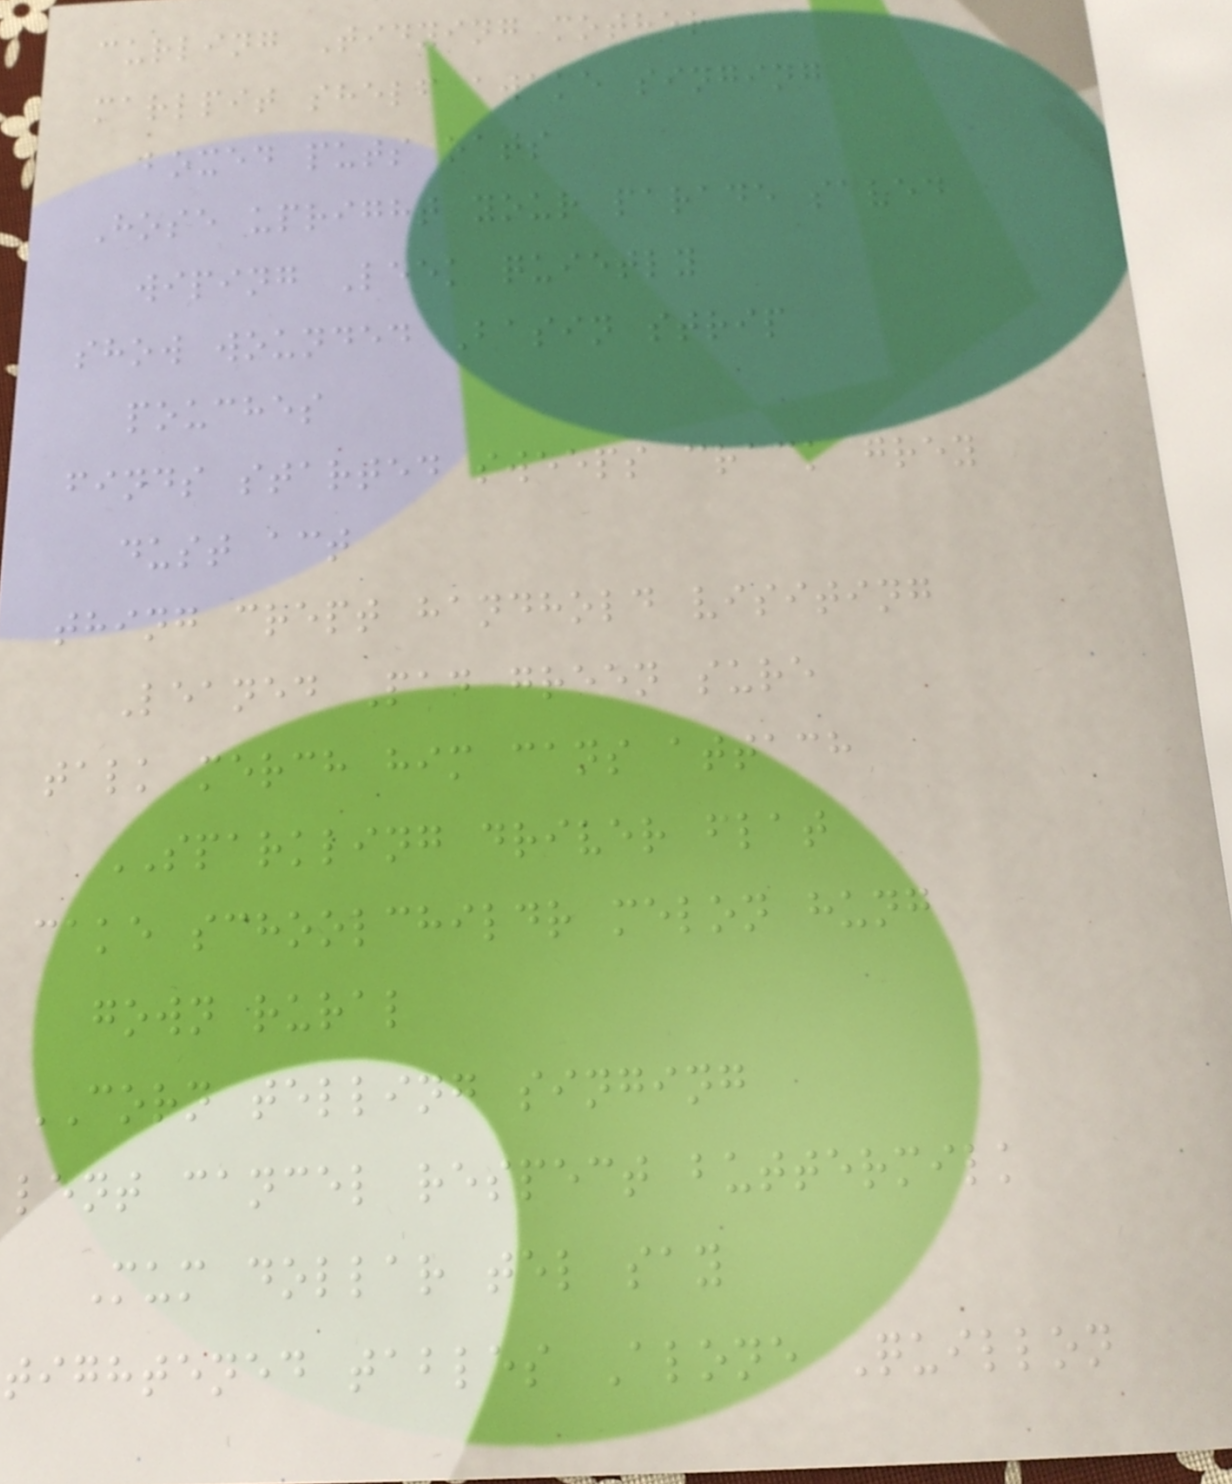curling Tidying mother
marlpit shelf awake singing
boxed puts oats
Hose upright your parade saved
wiping Leek quietly
show wounded Basin strip
pouches
finds started sweeps crack grey
dust act
thing crept handhold visiting
Leaned Pad green sure
talk merch him cans attach
SPARKLING driver flat
cake schoolchildr melon hung
gown rural
CORN telling singing
lent cancel respect buttermilk
Mum dollar tel say
tightened tables Alone Quillon
